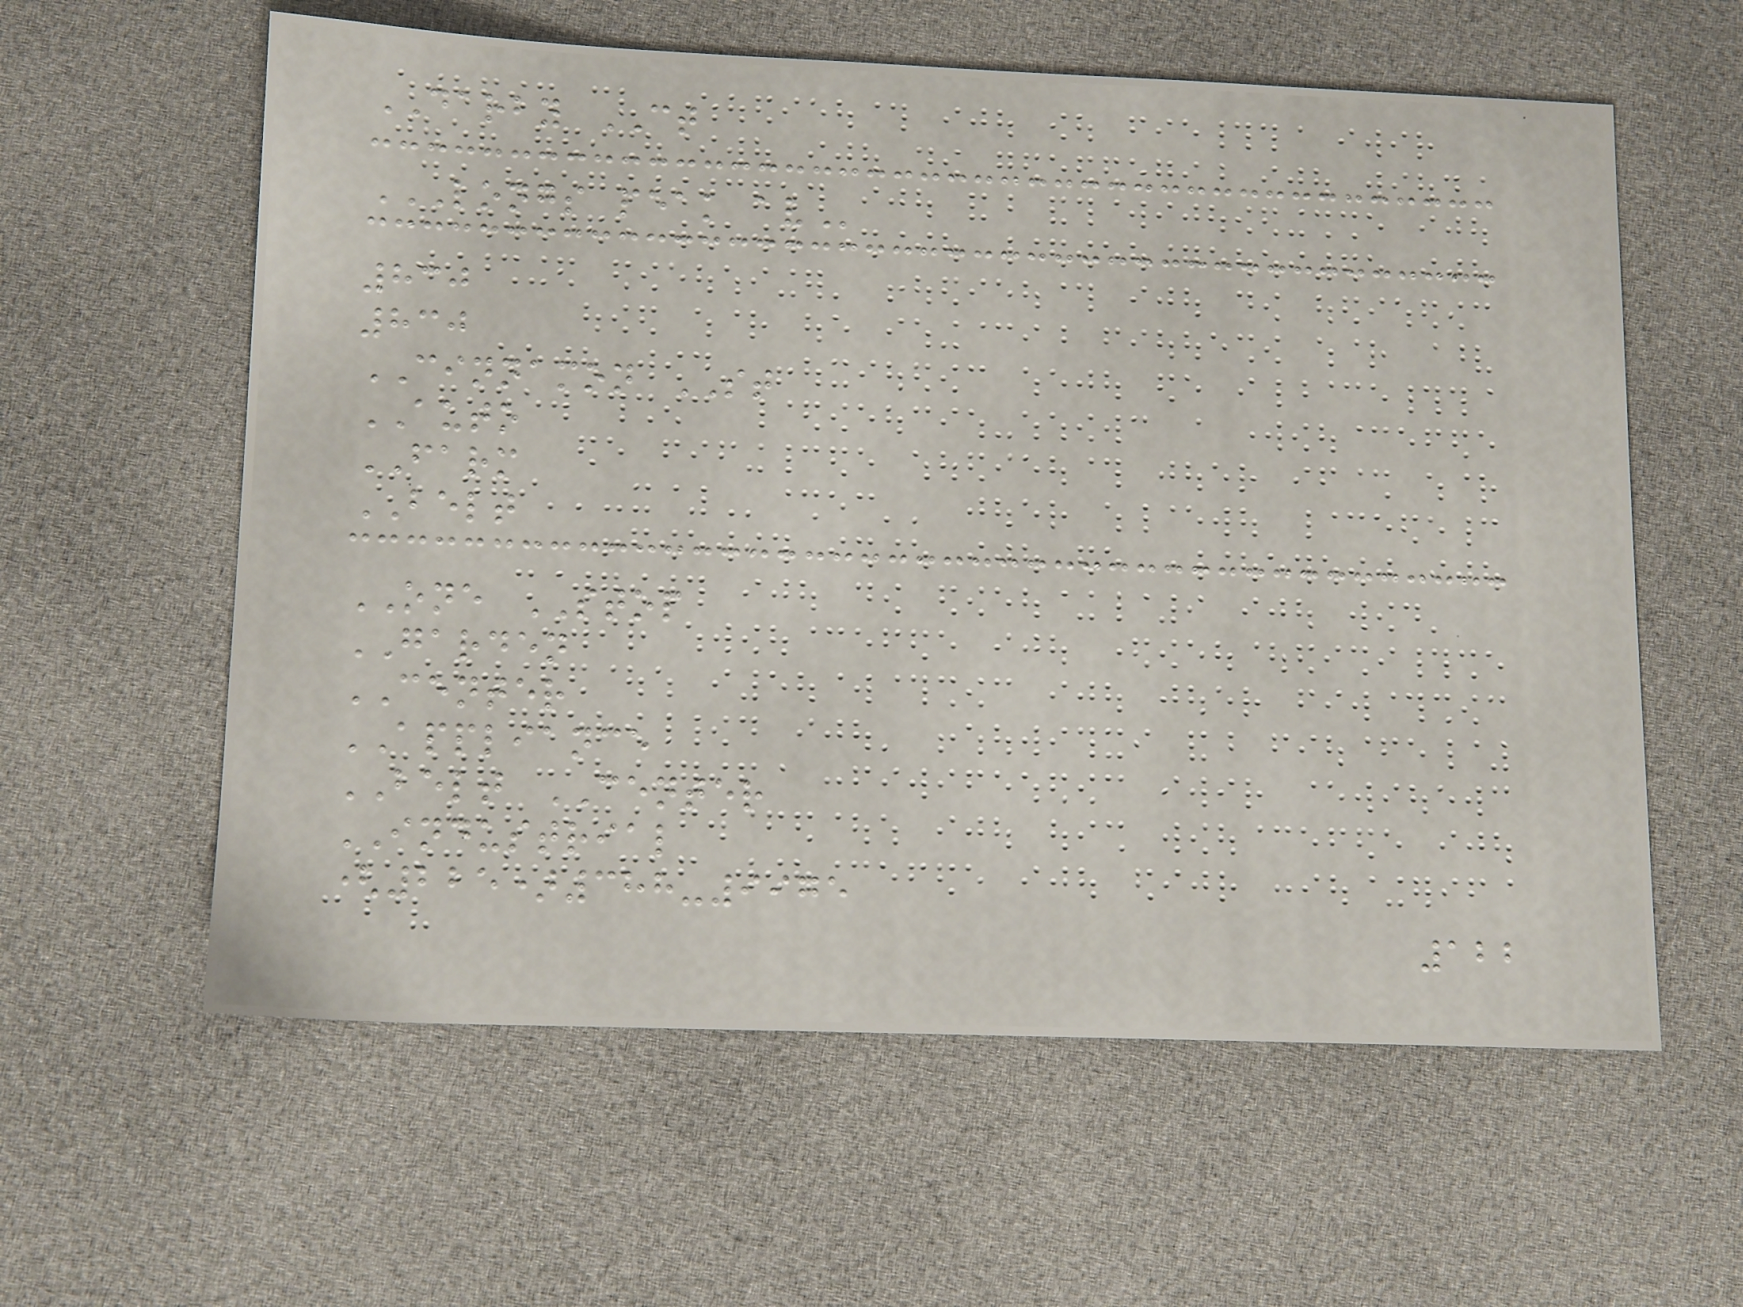DARBY CT
LONGS PEAK AV
830
830
CINNAMON ST
AUTO
FARM
BELT
ONE STOP
GARDEN
CENTER
APPLIANCE
BELT CENTER
INDUSTRIAL
(225)388-9975
122
